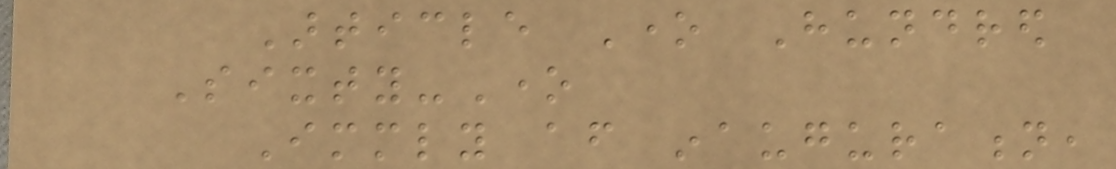Article One Hundred
Sixty-One
Immediately after inauguration,
